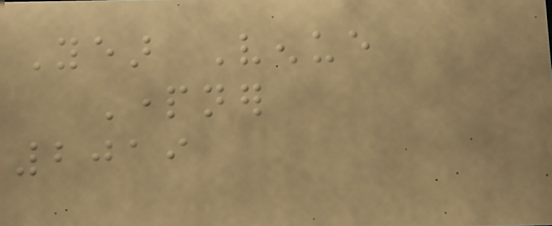Year Venue
Partner
2019
